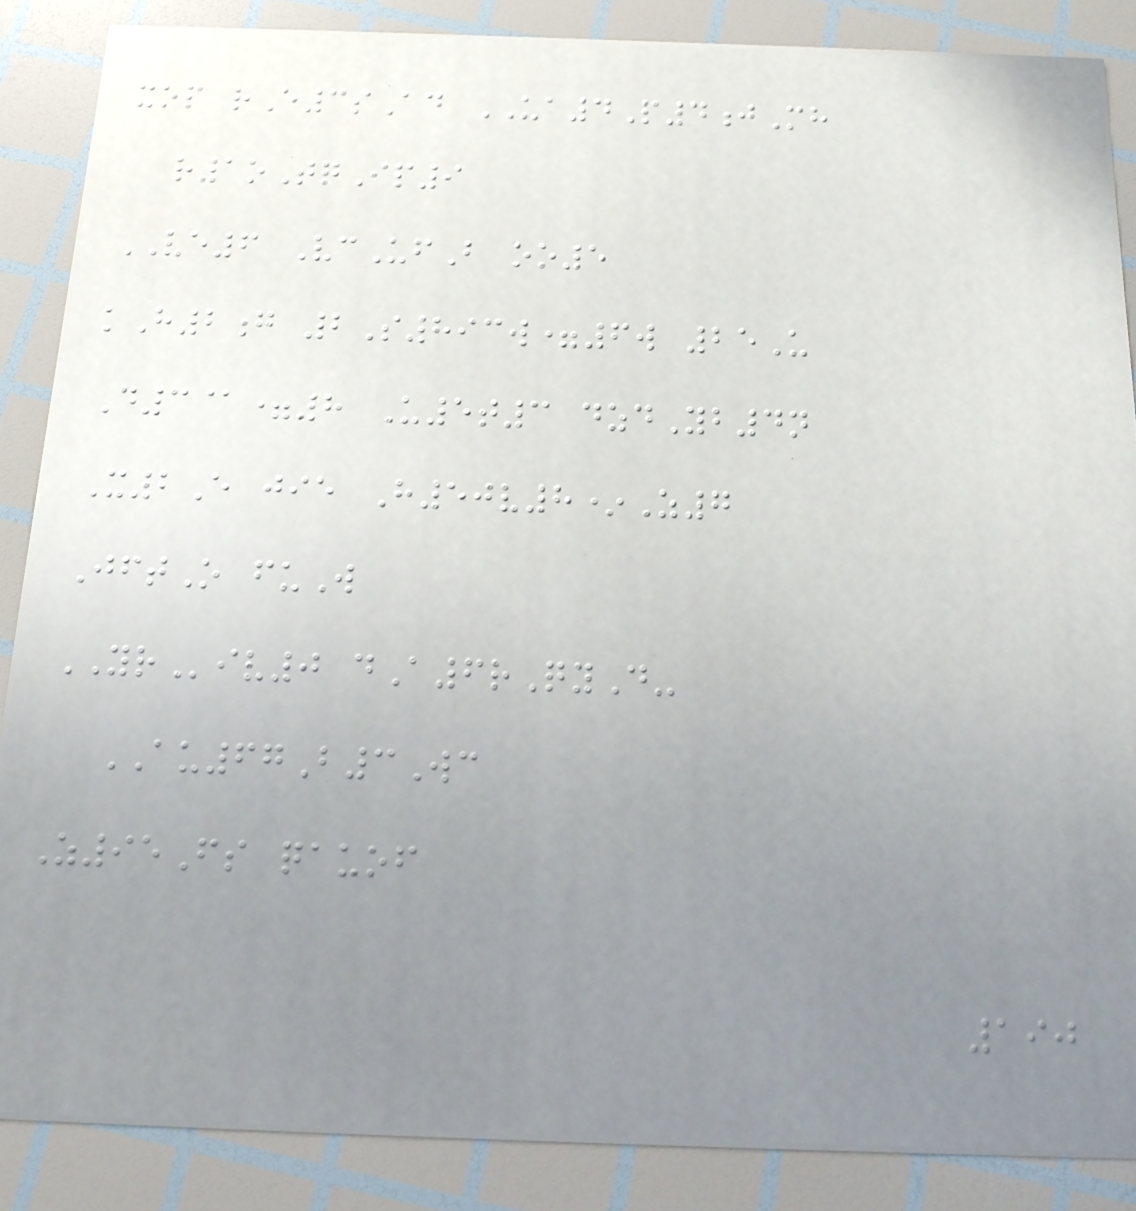xop rE3sAd UA4P4jMh
r1oTqIp9
VE6 VcUfB oo5
kH2g 2S893w=6w 25U
D3@=8 U5t3 dzdYb4n
X2E jie H50v8*Z7
JftO fuW
YRiv0 dA6rQyD-
AU67B3Wc
Z95Fs qauof
190
